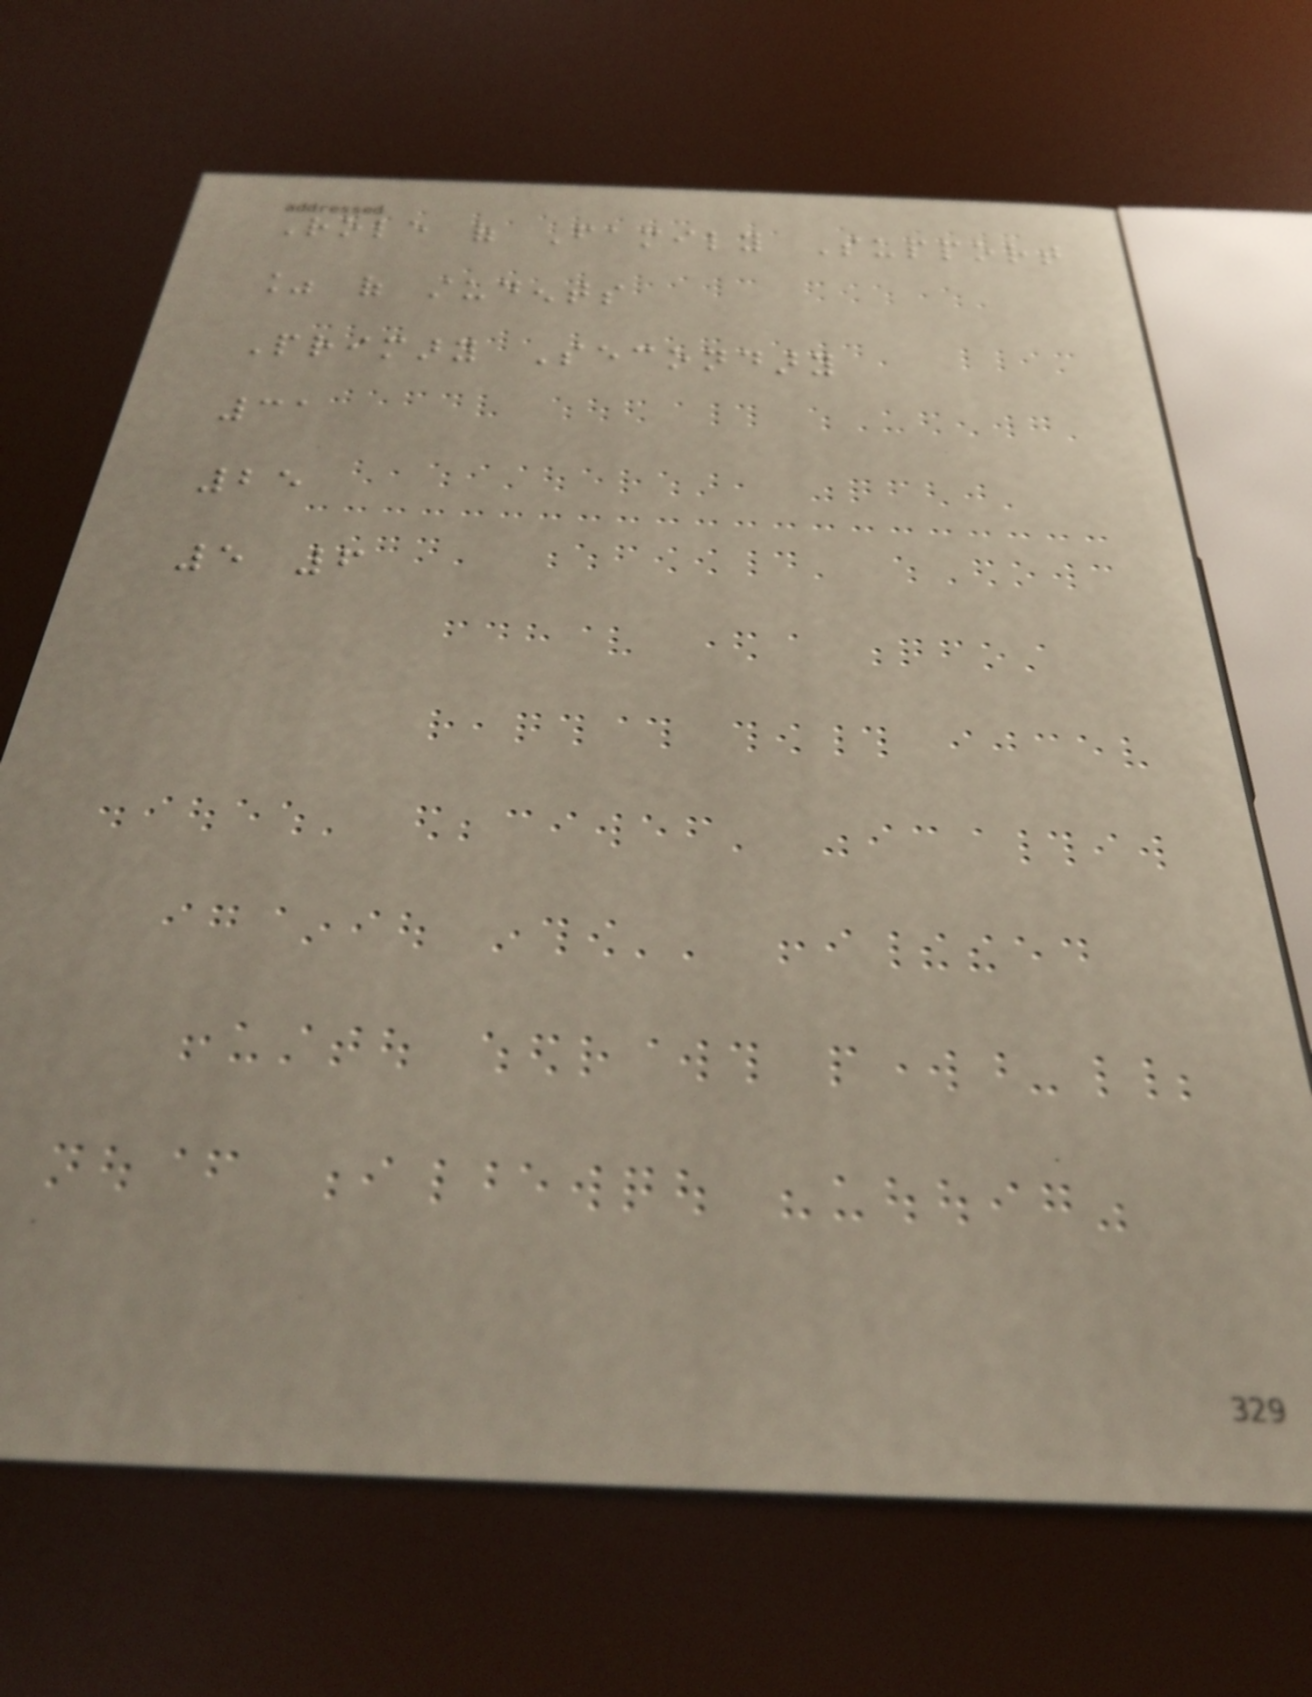Role of Family Support
% of students
Primary Secondary
31
25
5 6
